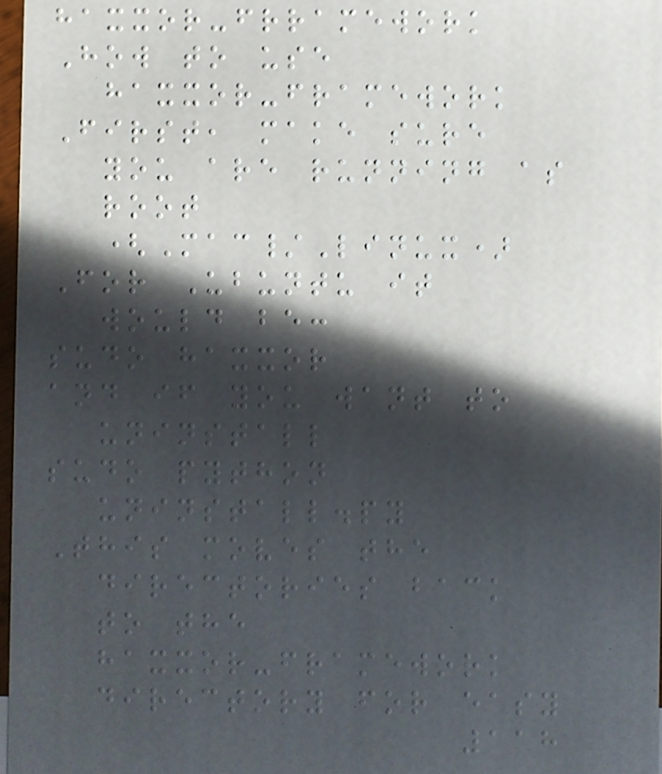haxxor-frramework
How to use
haxxor-framework
First, make sure
you are running as
root
(Mac/Linux)
For Ubuntu it
would be:
sudo haxxor
and if you want to
uninstall
sudo python
uninstall.py
This moves the
directories back
to the
haxxor-framework
directory for easy
118
